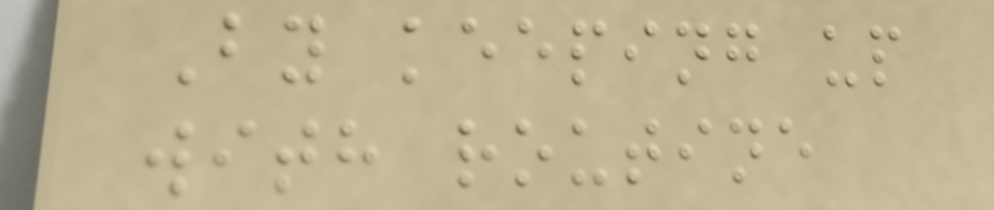By keeping up
with routine
